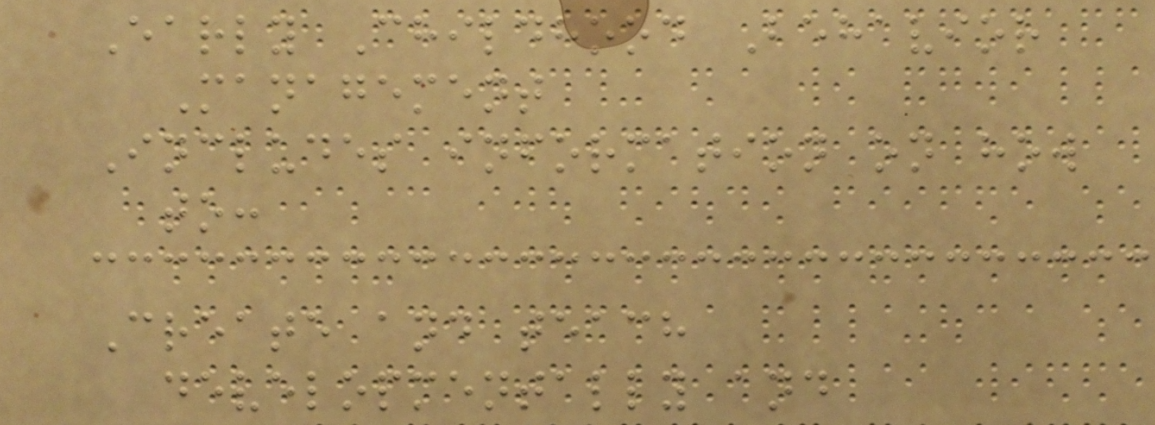Early Childhood Behavior
Management
Includes information on how
to:
Create and teach
developmentally and
